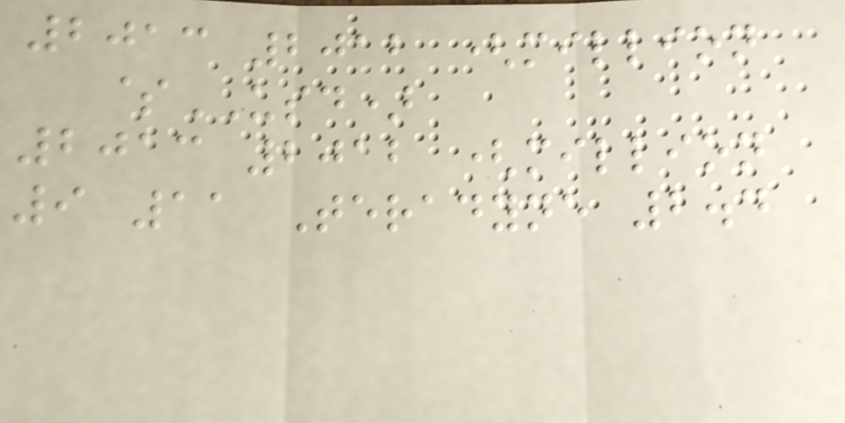2013 2012 (million
$USD)
2013 2012 (million
9 11 Teradyne 2.4
